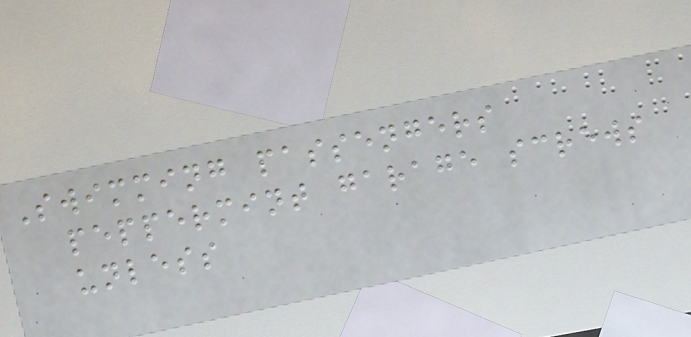Swimming passengers
peppermint garage screws
unless
